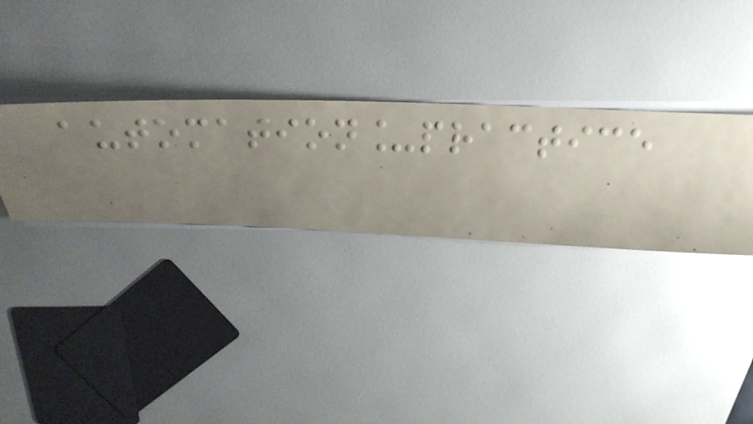automation_practice
